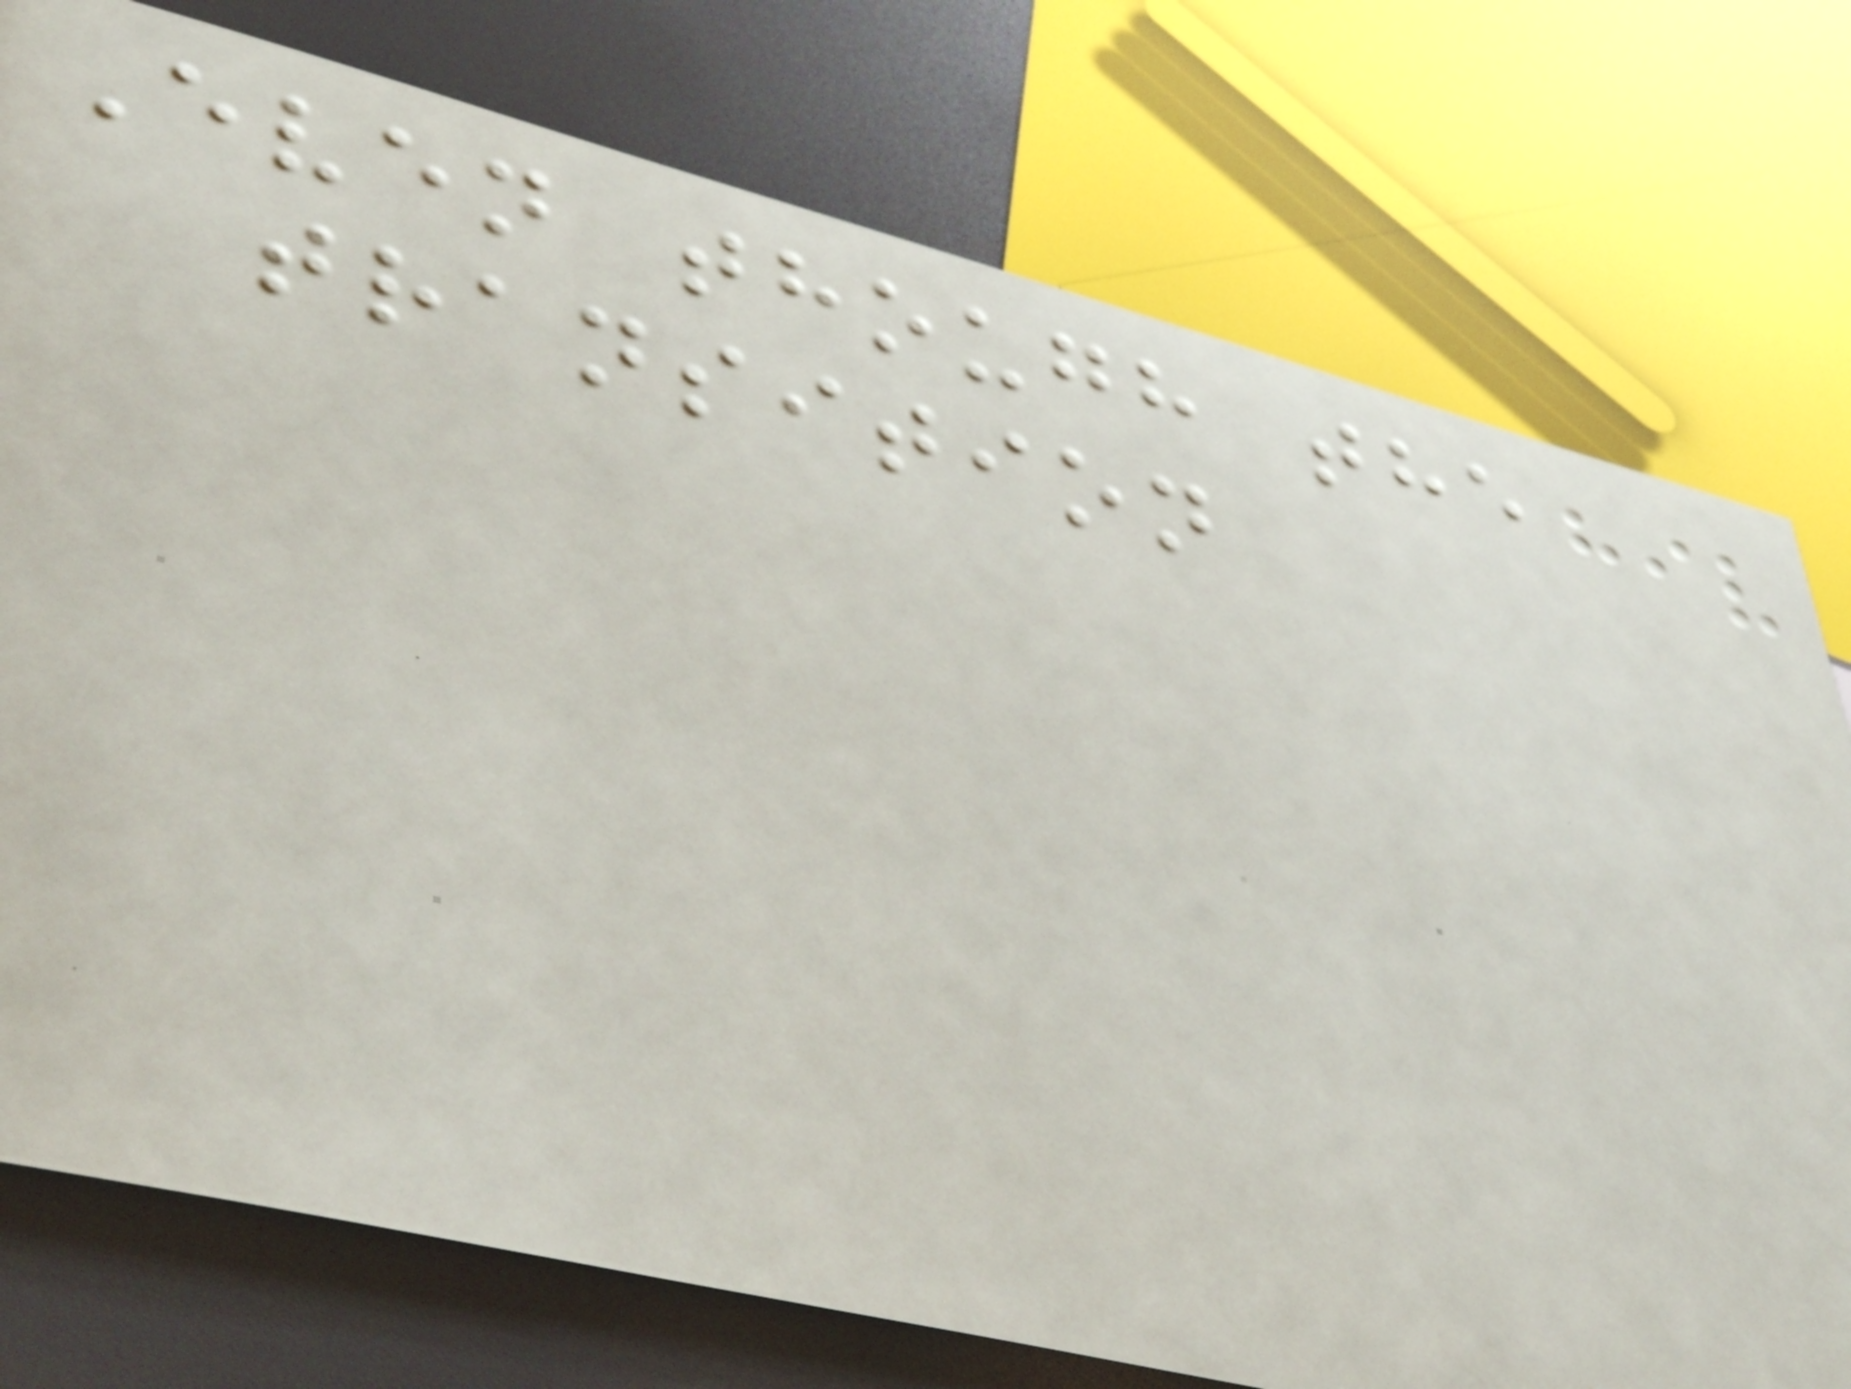Even though the
transition
